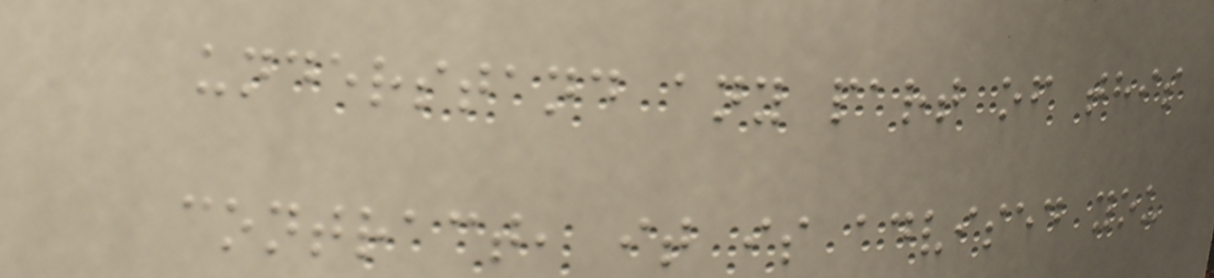understand any part of this
contract, it is advised you
